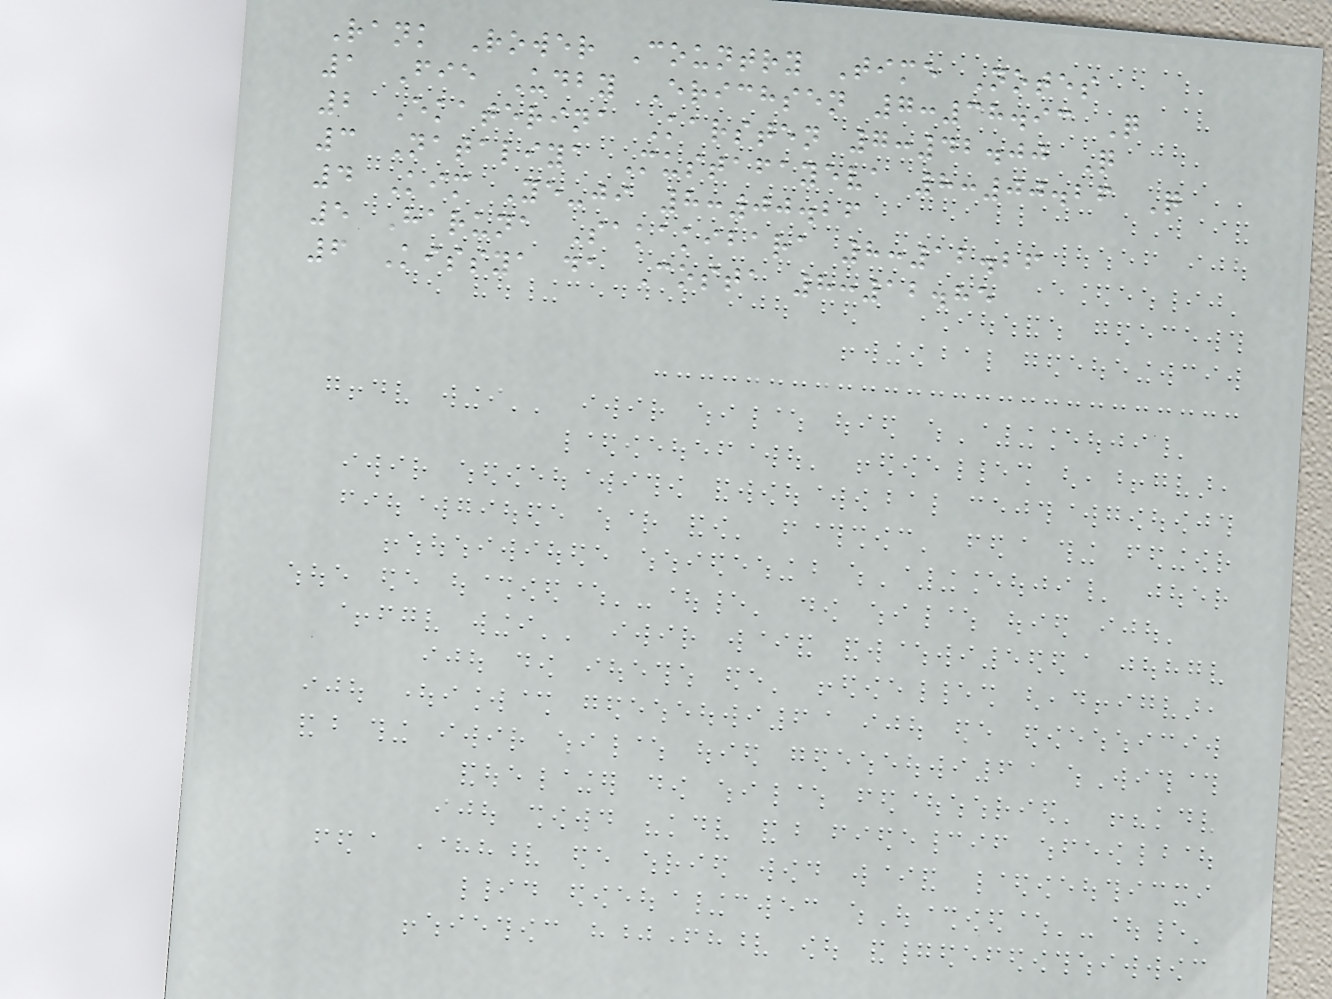Rank Rower Country Time Notes
1 Fie Udby Erichsen 7:38.93 Q
2 Ekaterina Karsten 7:42.00 Q
3 Nataliya Mustafayeva 8:00.26 Q
4 Kim Ye-ji 8:00.26
5 Haruna Sakakibara 8:12.26
6 Kissya da Costa 8:12.85
